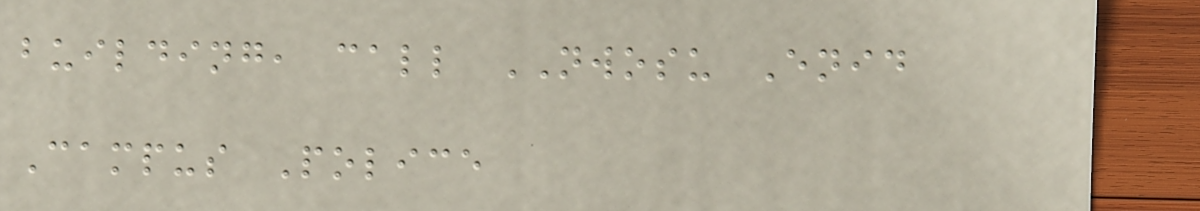building, call NWOSU Enid
Campus Police
